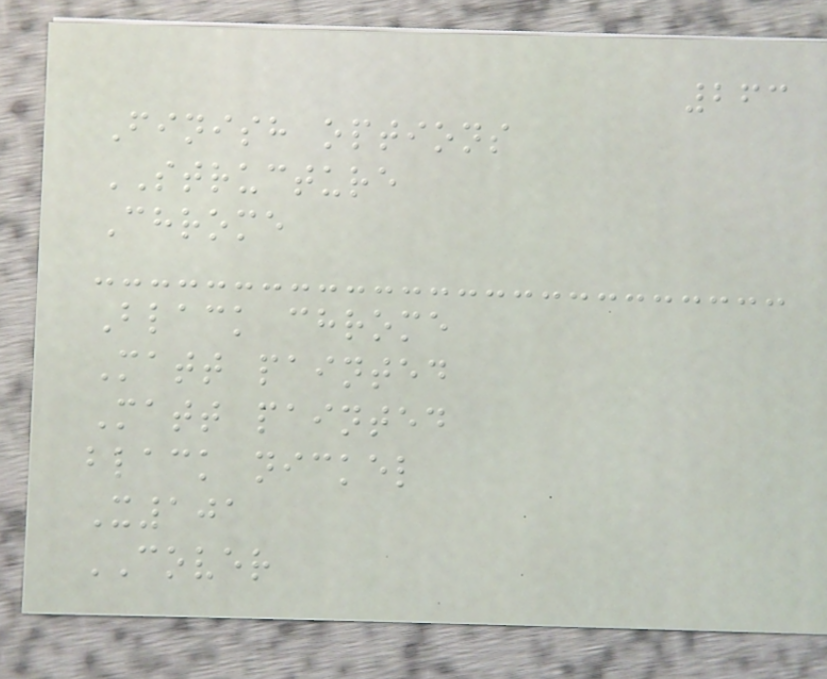263
Finish options
STRUCTURE
Chrome
Black chrome
Matt painted
Matt painted
black nickel
X101
COVER
